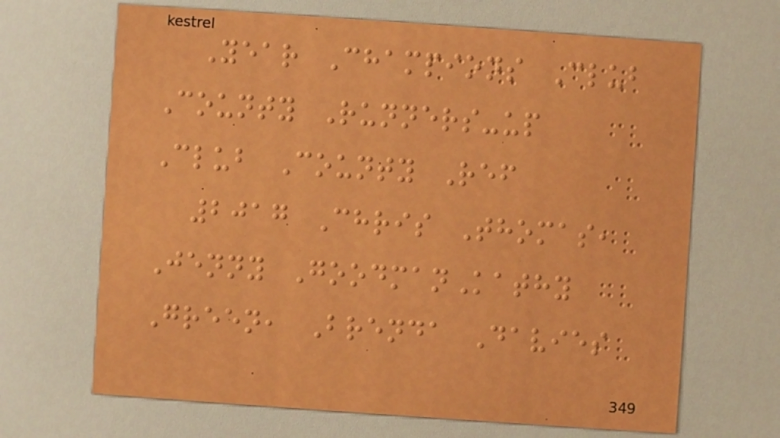Year Champions Club
County Runners-up
Club County Ref
2017 Chris Thomas,
Jenny GoodmanKathy
Green, Brenda Davies
